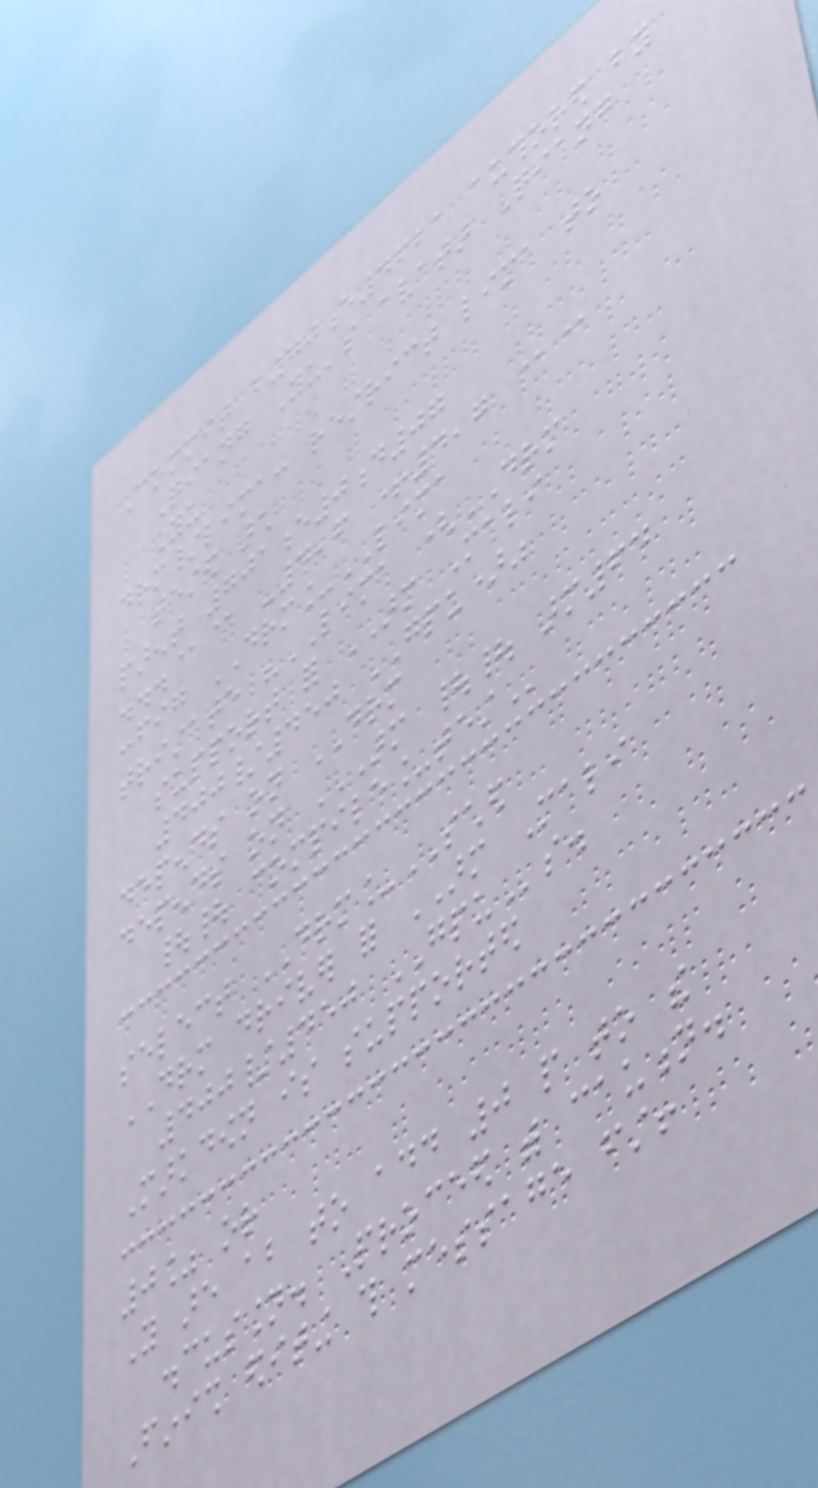Commit b70e4621 authored by
Qiang Yu's avatar Qiang
Yu
drm/lima: restrict lima to
tested arch
parent 701e0d07
...@@ -4,6 +4,7 @@
config DRM_LIMA
tristate "LIMA (DRM
support for ARM Mali
400/450 GPU)"
depends on DRM
depends on ARM || ARM64
|| COMPILE_TEST
select DRM_SCHED
DRM driver for ARM Mali
400/450 GPUs.
Markdown is supported
0% or
You are about to add 0 people to the
discussion. Proceed with caution.
Finish editing this message first!
